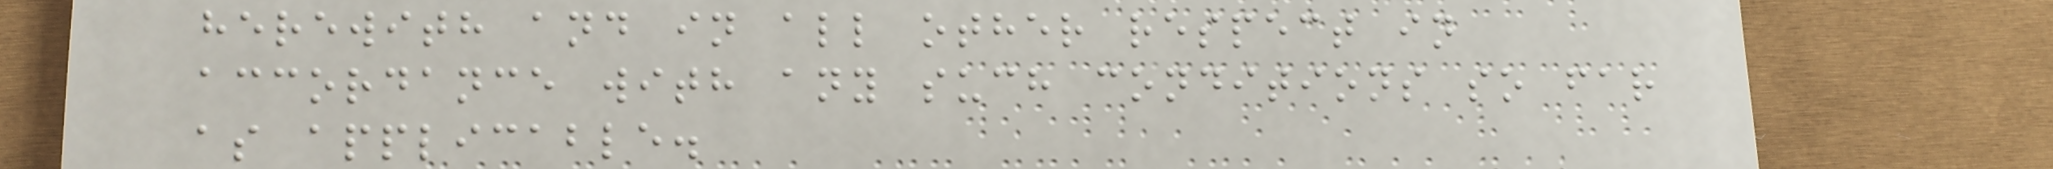herewith and in all other respect in
accordance with any such conditions so far
as applicable.
